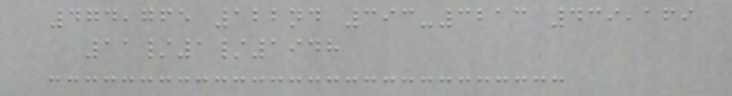474,765 122nd 393-3213 439,169
11/1/1948
